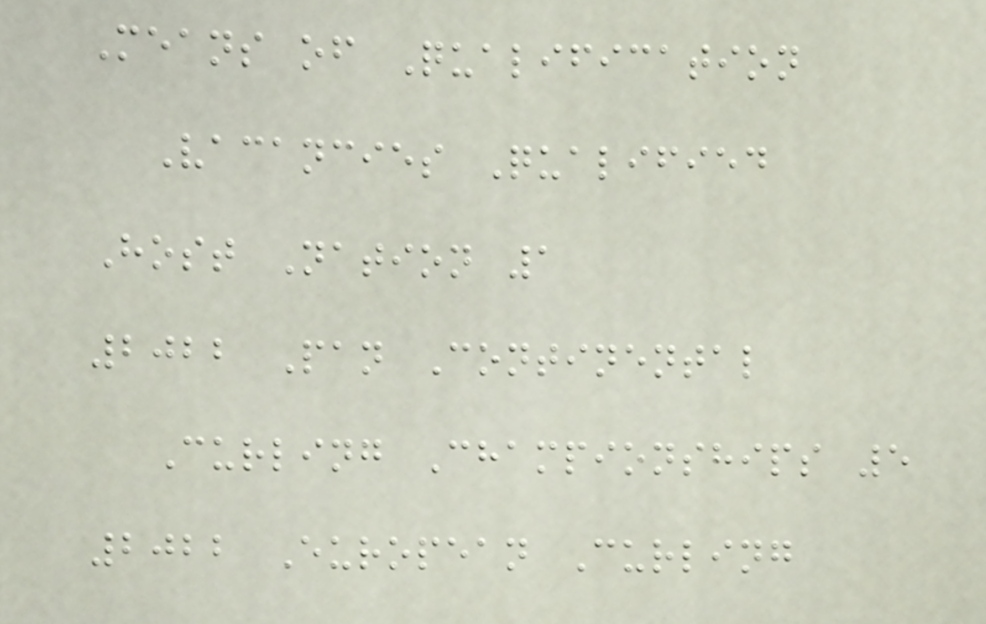Means of Qualification
Vacancies Qualified
Host Nation 1
2022 Pan Continental
Curling Championships 5
2022 European Curling
